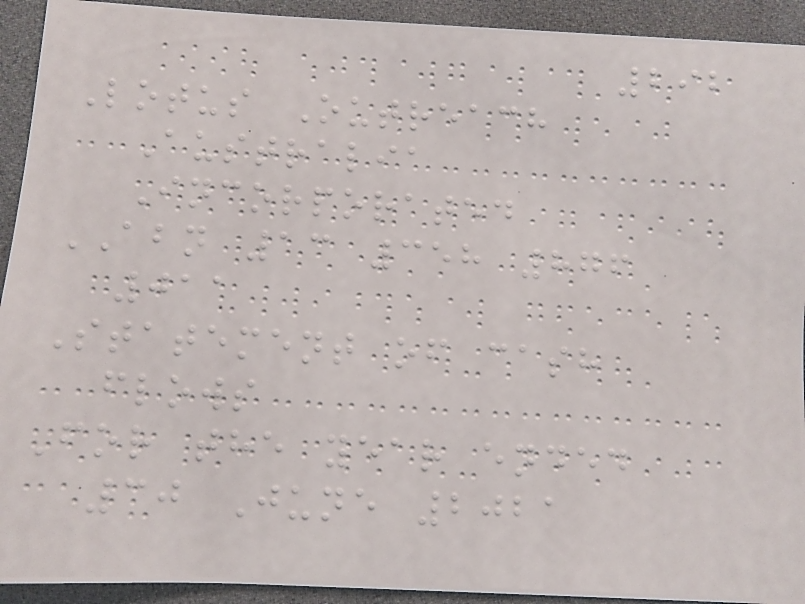292
Lotus Outreach
Australia
Incorporated
ABN 13 358 876
011
Statement of cash
flows
For the year ended
30 June 2021
